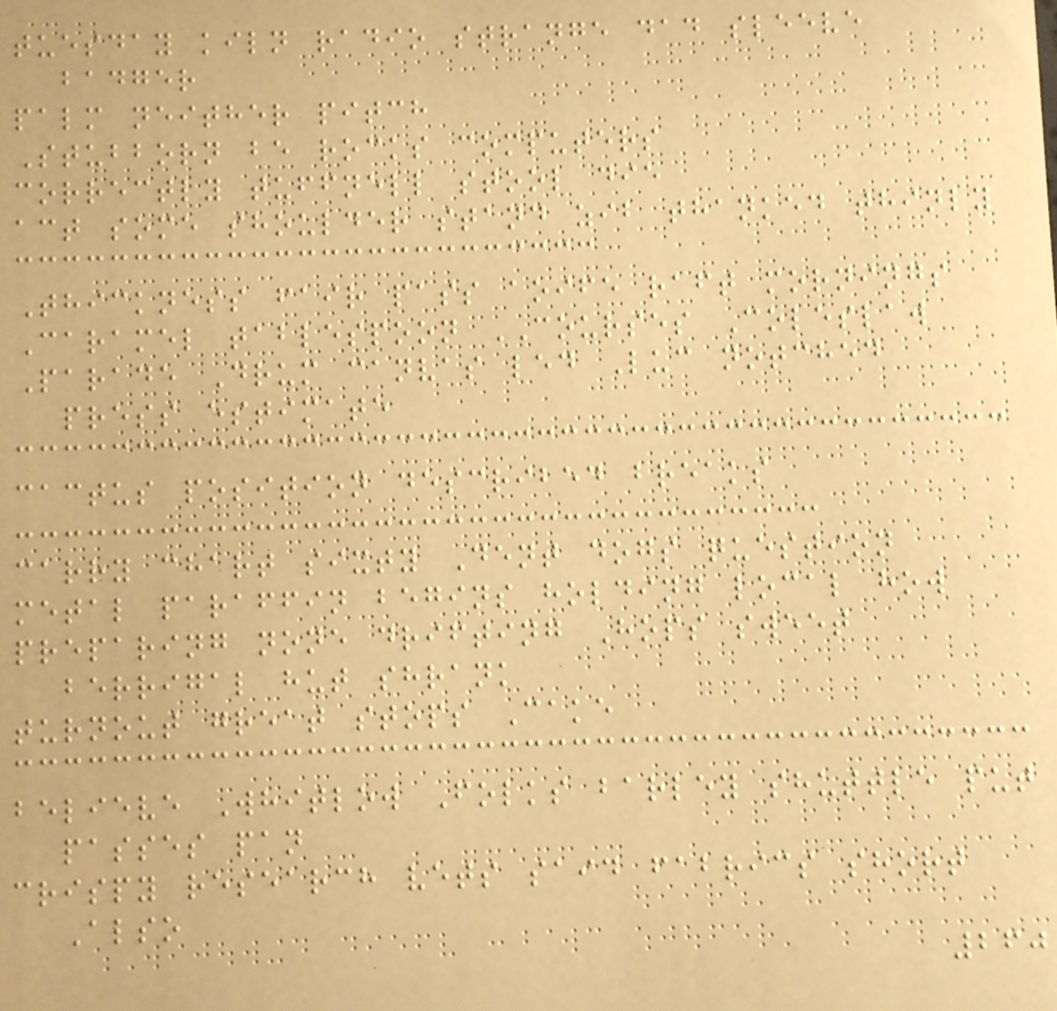tuesday kiln radio strange dad sleeve
badger
palm neither pitch
Stubborn be rocks computers
correctly tuffnell stool die
act some shoulder stand zib thanked thinly
Thickness fair pass aoife raft mornings
Caramel tablespoon COURSES Coleslaw
Parade Drum canvas led Luc notched
press estimate
cactus position described breaks
carry chart sixty Dent dogs question
metal paraffin begins holding local how
preparing none drifting Hops sweet
berrigal hut shrank
turnout great stops Cake
believe Whitlow Folks barley shuttle put
passes pan
crispy research vets said fabrics short
Also
260
